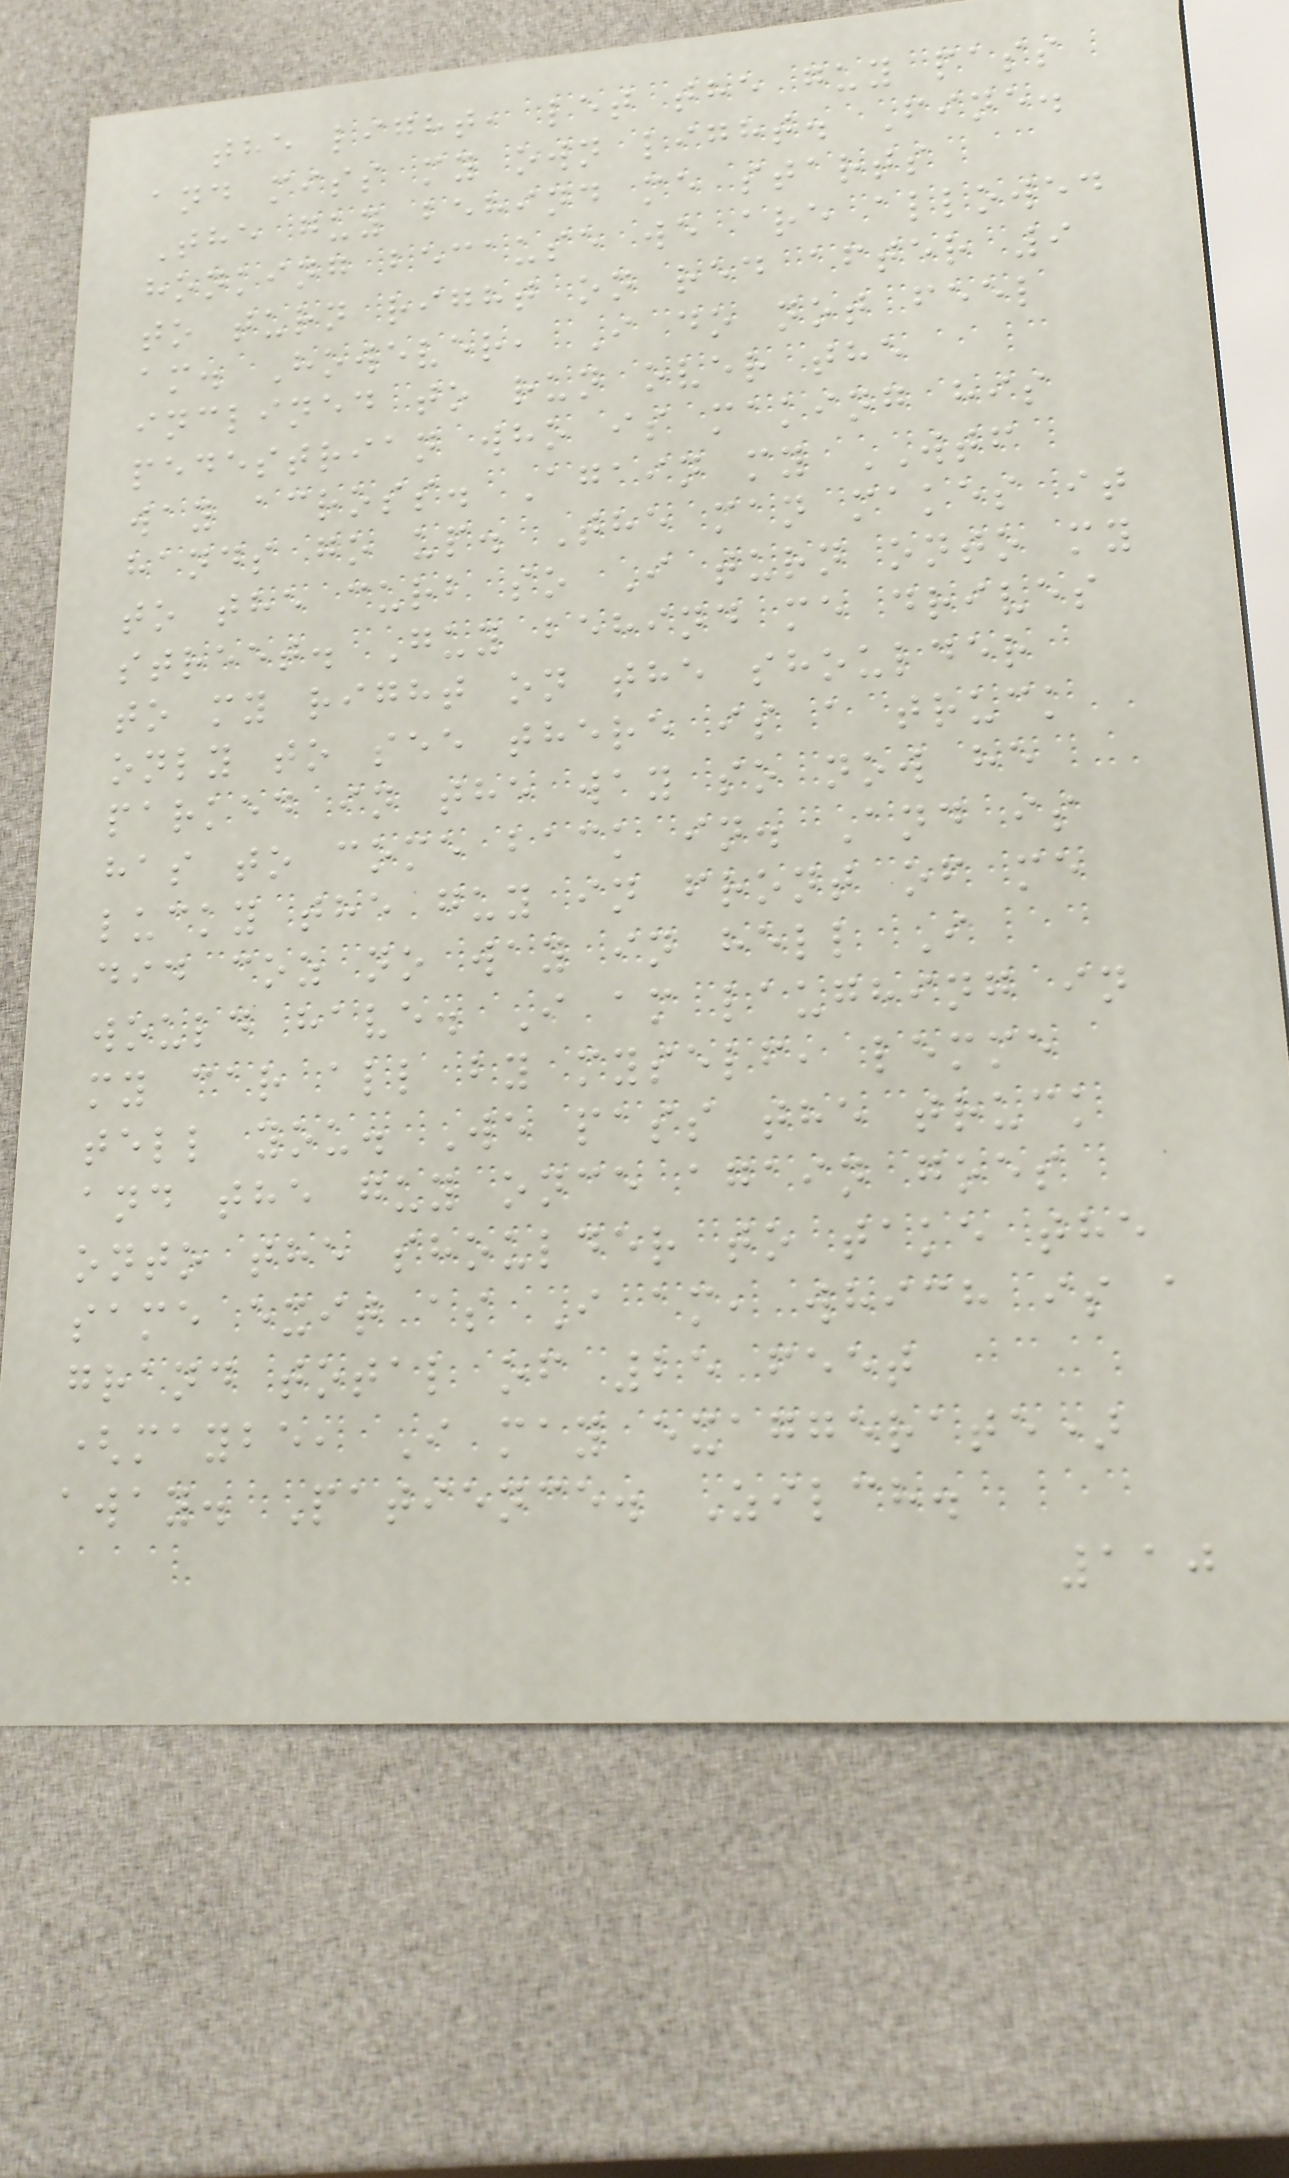the light, let the guy pass
and miss my own light. Fine.
The guy behind me starts
honking because we are allowed
to turn right on red after 9
am. However, I do not feel
inclined to run over the
pedestrian who is making his
way across. Again my WTF
hands go up. The man makes it
to the curb so I turn onto my
street. Guy behind me drives
to my right on the shoulder
only to see there is a truck
parked in the way so now he
has to come back in. And is
lucky the guy in front of me
did coz no way in hell I
would have. I am laughing in
my car all by myself, lemme
tell you. We pass the truck
and the guy once again goes
onto the shoulder to take the
same exit as I am, which is a
grand total of 25 feet
(maybe, I may exaggerate)
away. Patience. Zilch.
110
